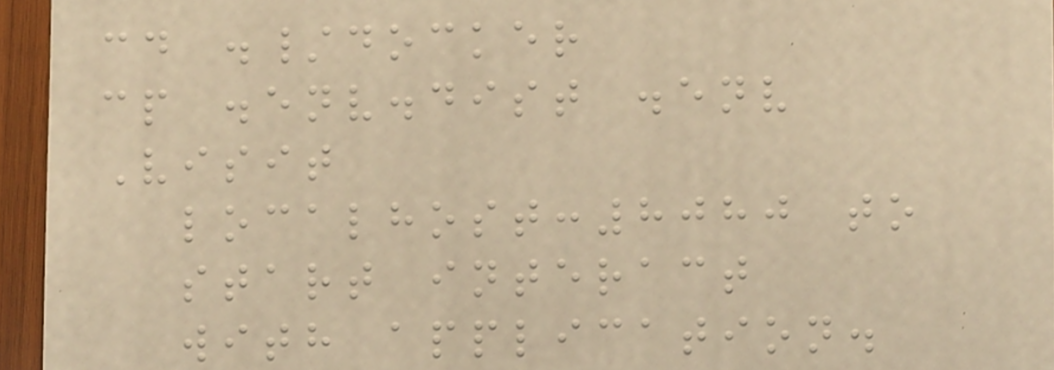cd ./docker
cp .env.dist .env
Visit
localhost:8080 to
start interact
with application.
